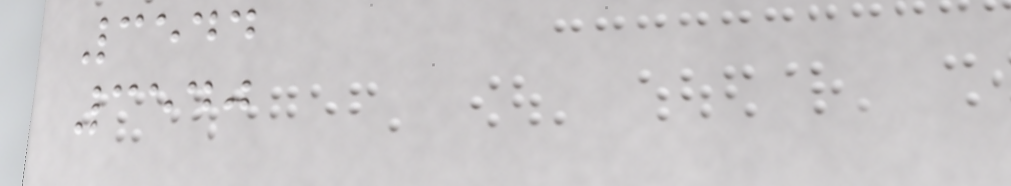3544
3540
